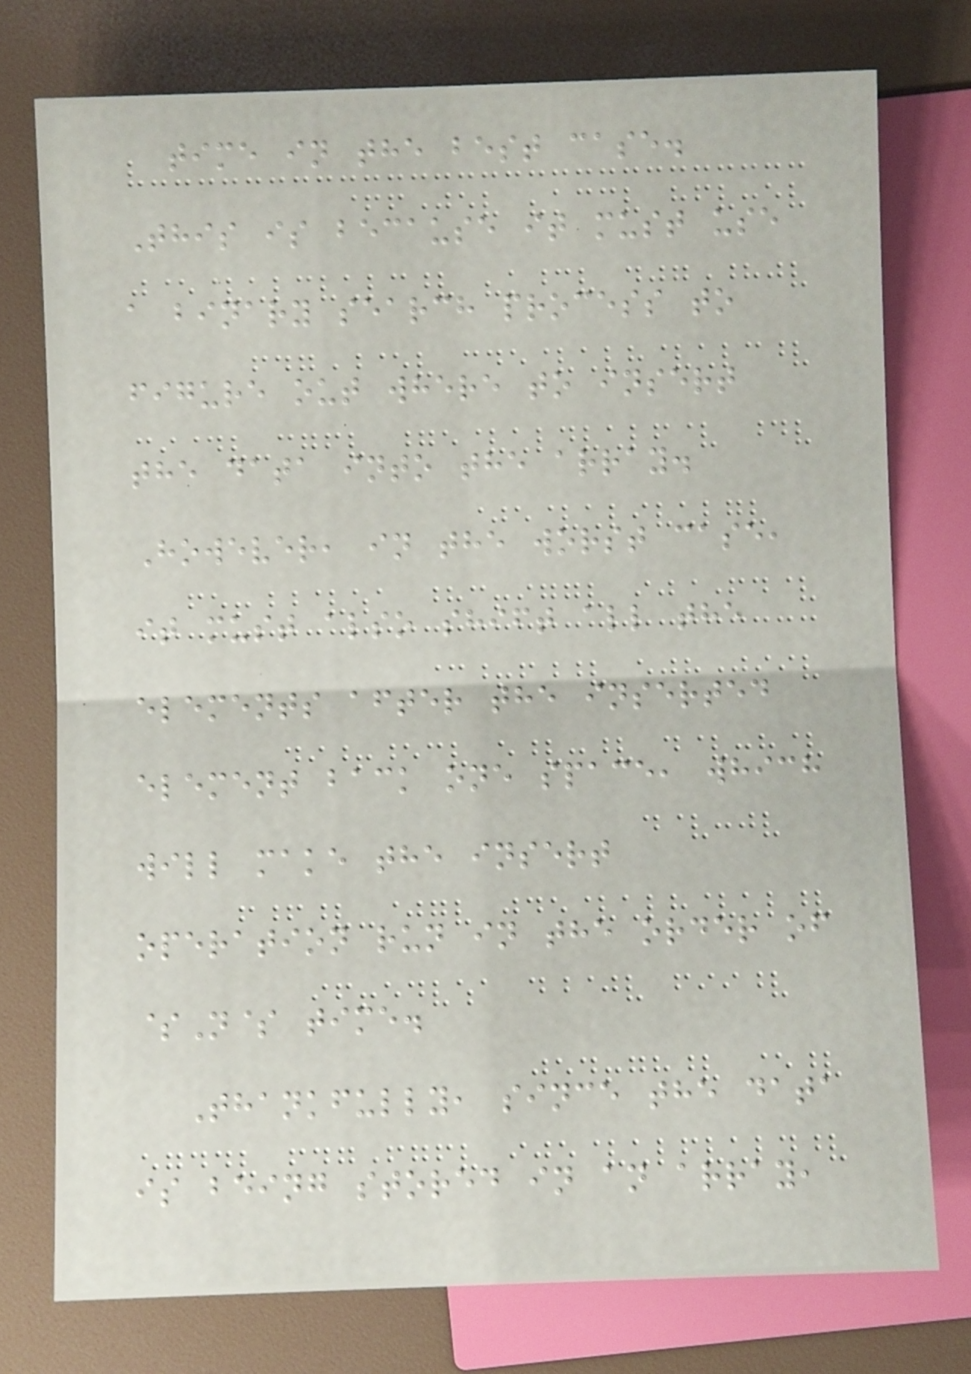time in the best case.
This is because it must use
a binary search process to
figure out where to insert
the data into the array.
However, in the worst case,
it must also shift all the
elements after the inserted
element back one space, which
will make the insert
operation run in the order of
$N$ time.
Thankfully, since the data
is being stored in an array,
